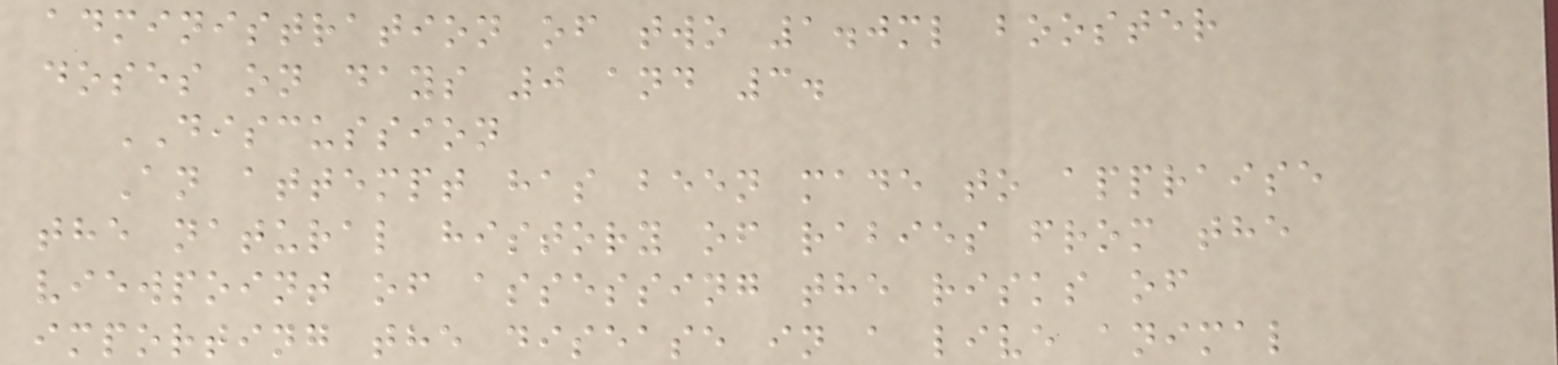administration of two 1.0ml booster
doses on days 0 and 3.
DISCUSSION
An attempt has been made to appraise
the natural history of rabies from the
viewpoint of assessing the risks of
importing the disease in a live animal
